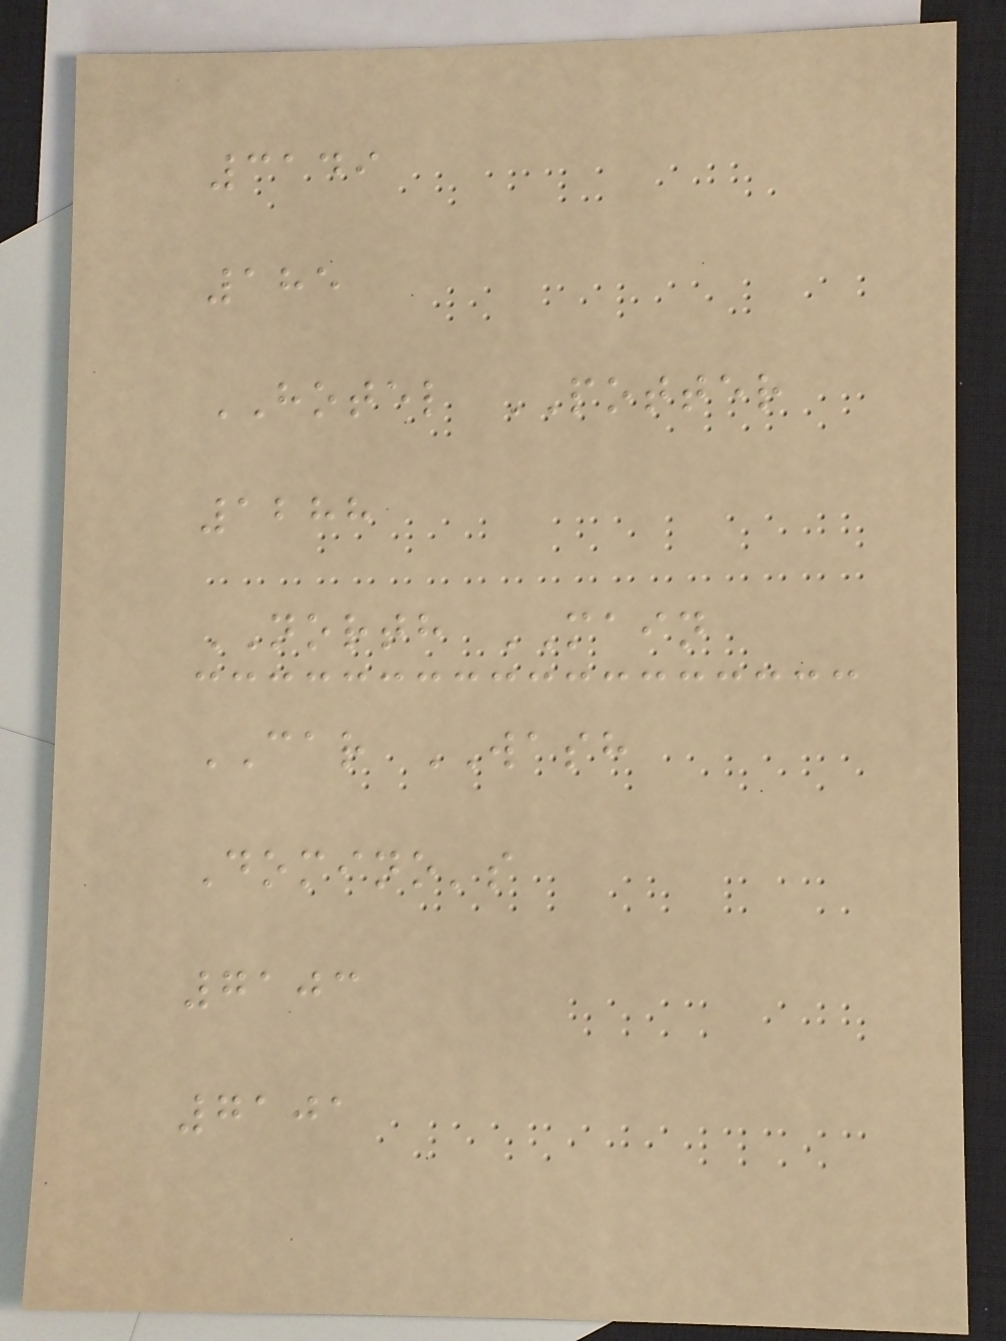3149
185
HOTEL POTTER
1288
NORTH MAIN
CAR WASH
Domino's
7103
7101
